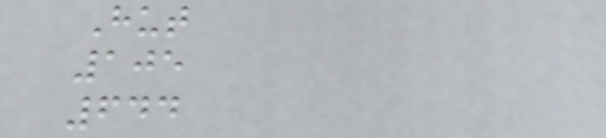Hut
105
644
